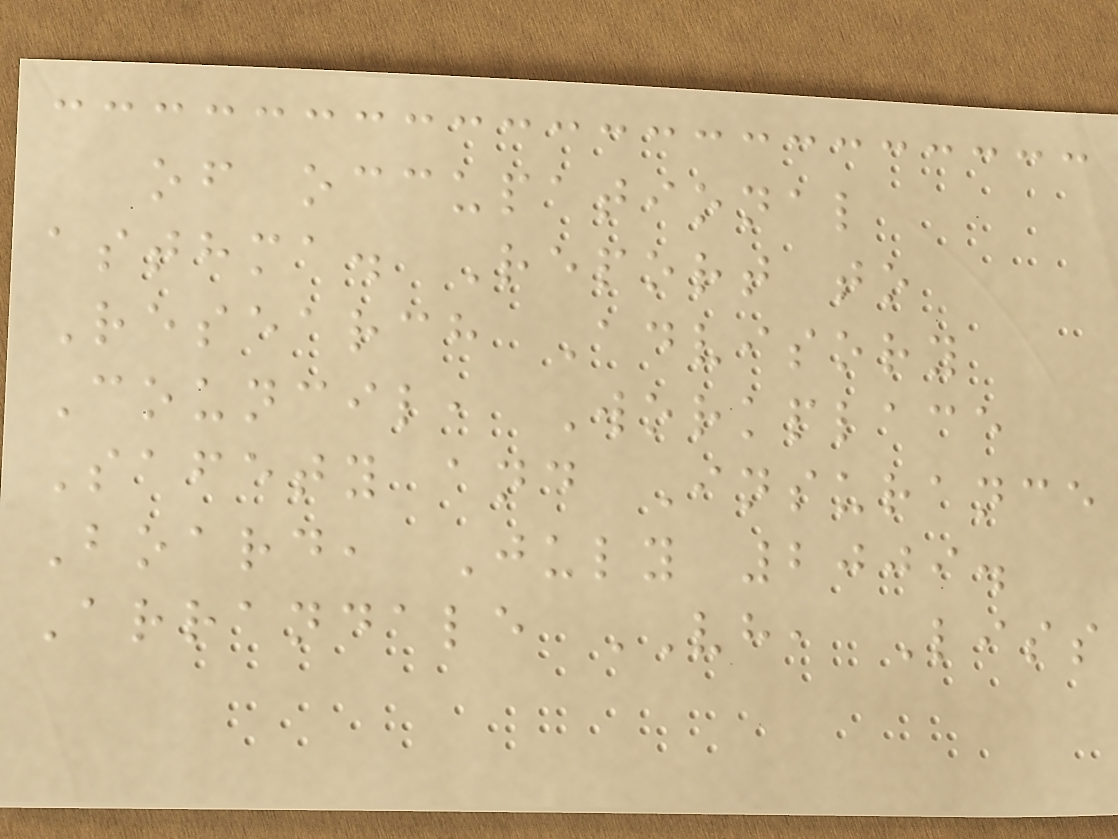of occupational
asthma. Report to
Research Advisory
Council, Workplace
Safety and Insurance
Board, July 2009.
Arrandale VH, Liss
